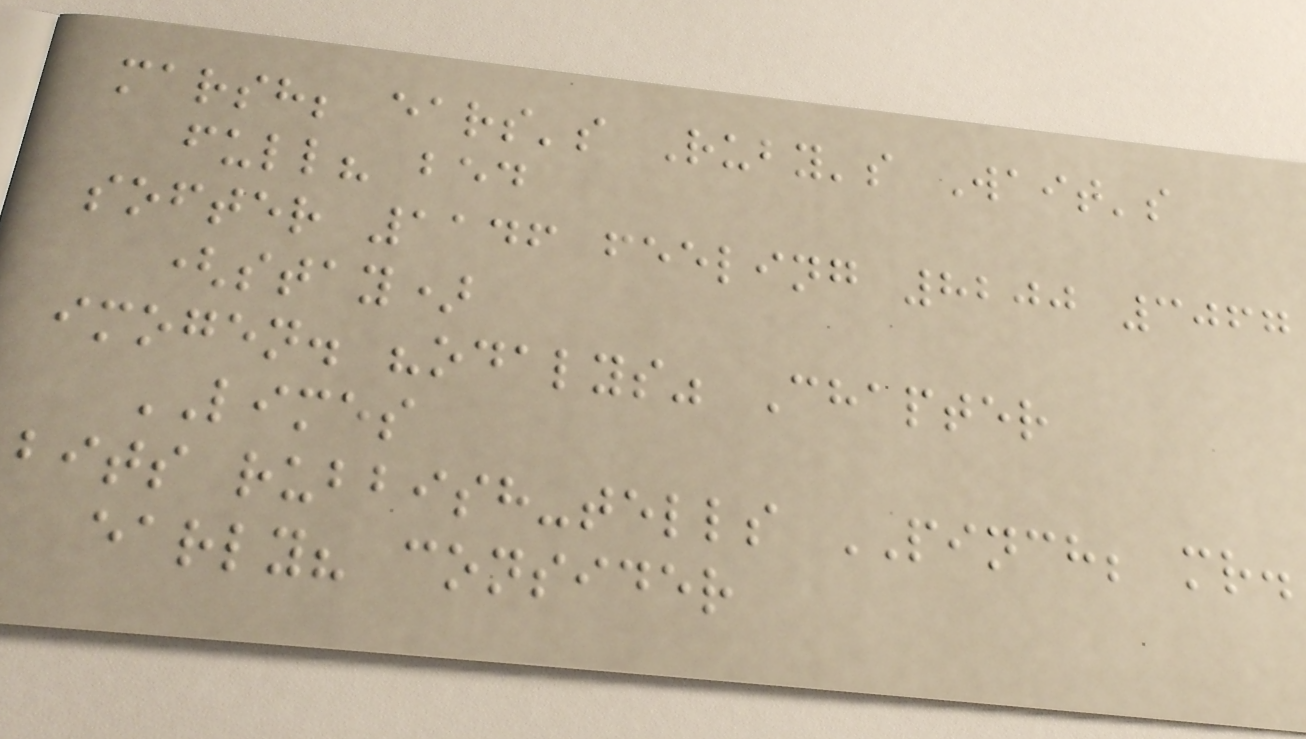marsh; ears's Ruby's Wait's
full? bed
softer 1146 feeling 8200 3067
(stay)
imogen. "odalys" Chapter
LIMES
bits rubbish-tells PINCH; mr.
early? consider
